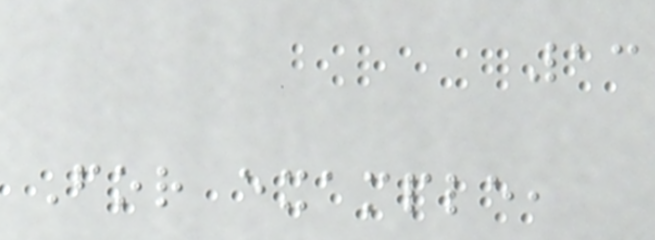13
For example,
